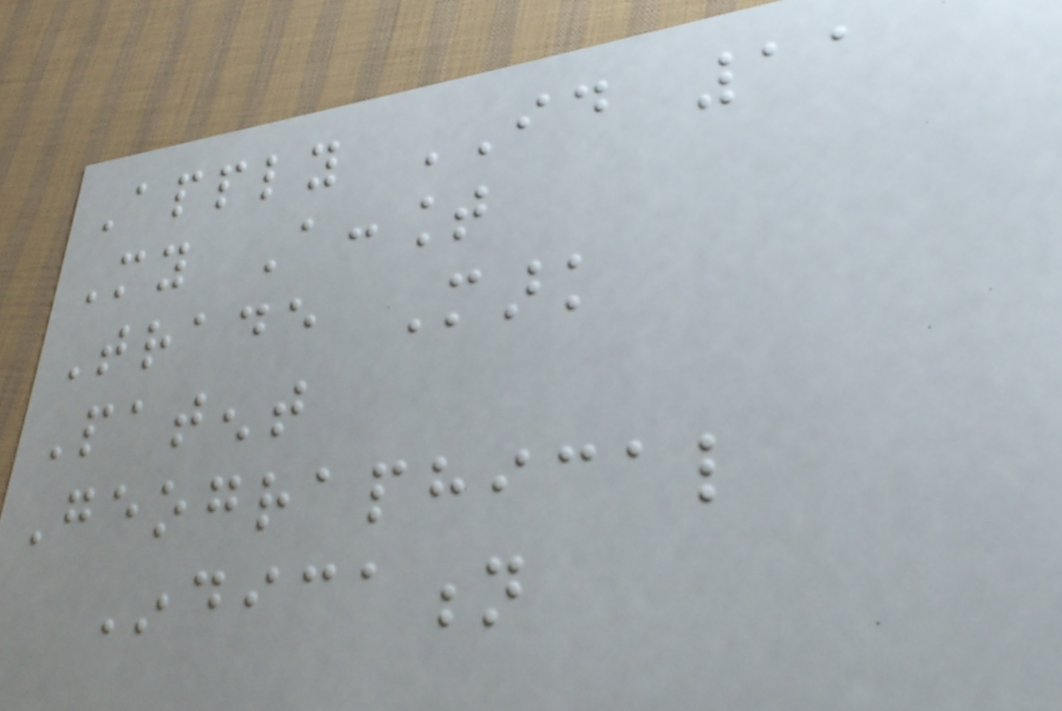Apply ID 11
My Account
Trade Mark
Patent
Geographical
Indication
